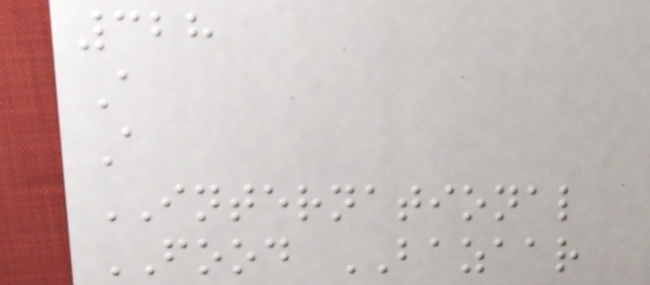328
A
A
INTERNATIONAL
FOOD BAZAAR
